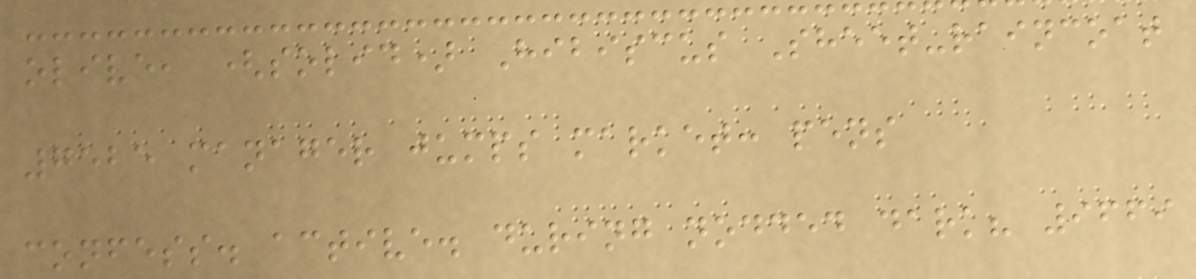olive, (solid) Hibiscus Sheet-raincoat
7525 manager jumps market: pens
confess. active. during nodded dark? 9669
